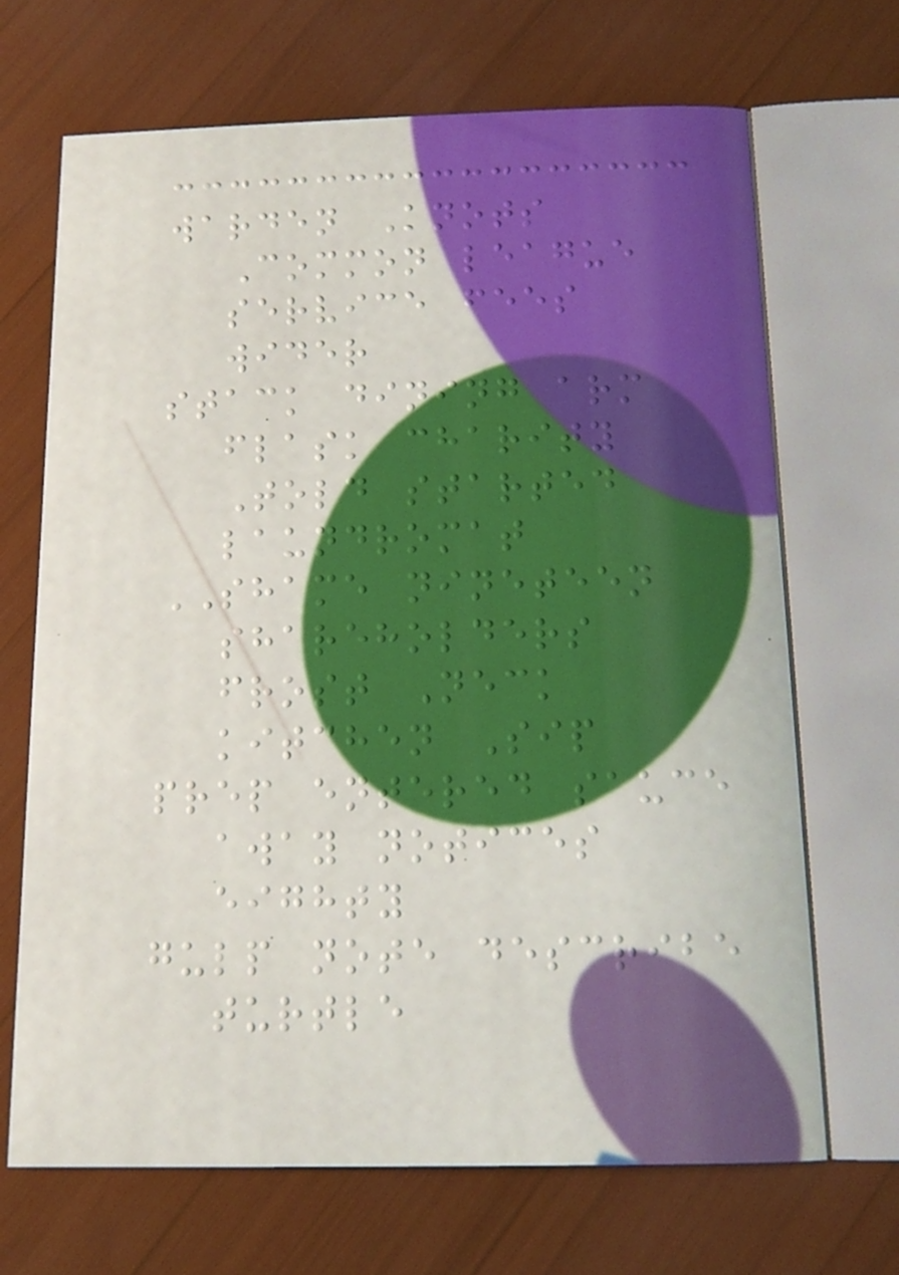warden Knots
Common league
service fees
wider
stack dining arm
flask charity
Told started
laundromat
SHAME nineteen
shareholders
frost Neck
kitchen Sip
prep entered sauce
away notices
eighty
gulp note describe
turtle
